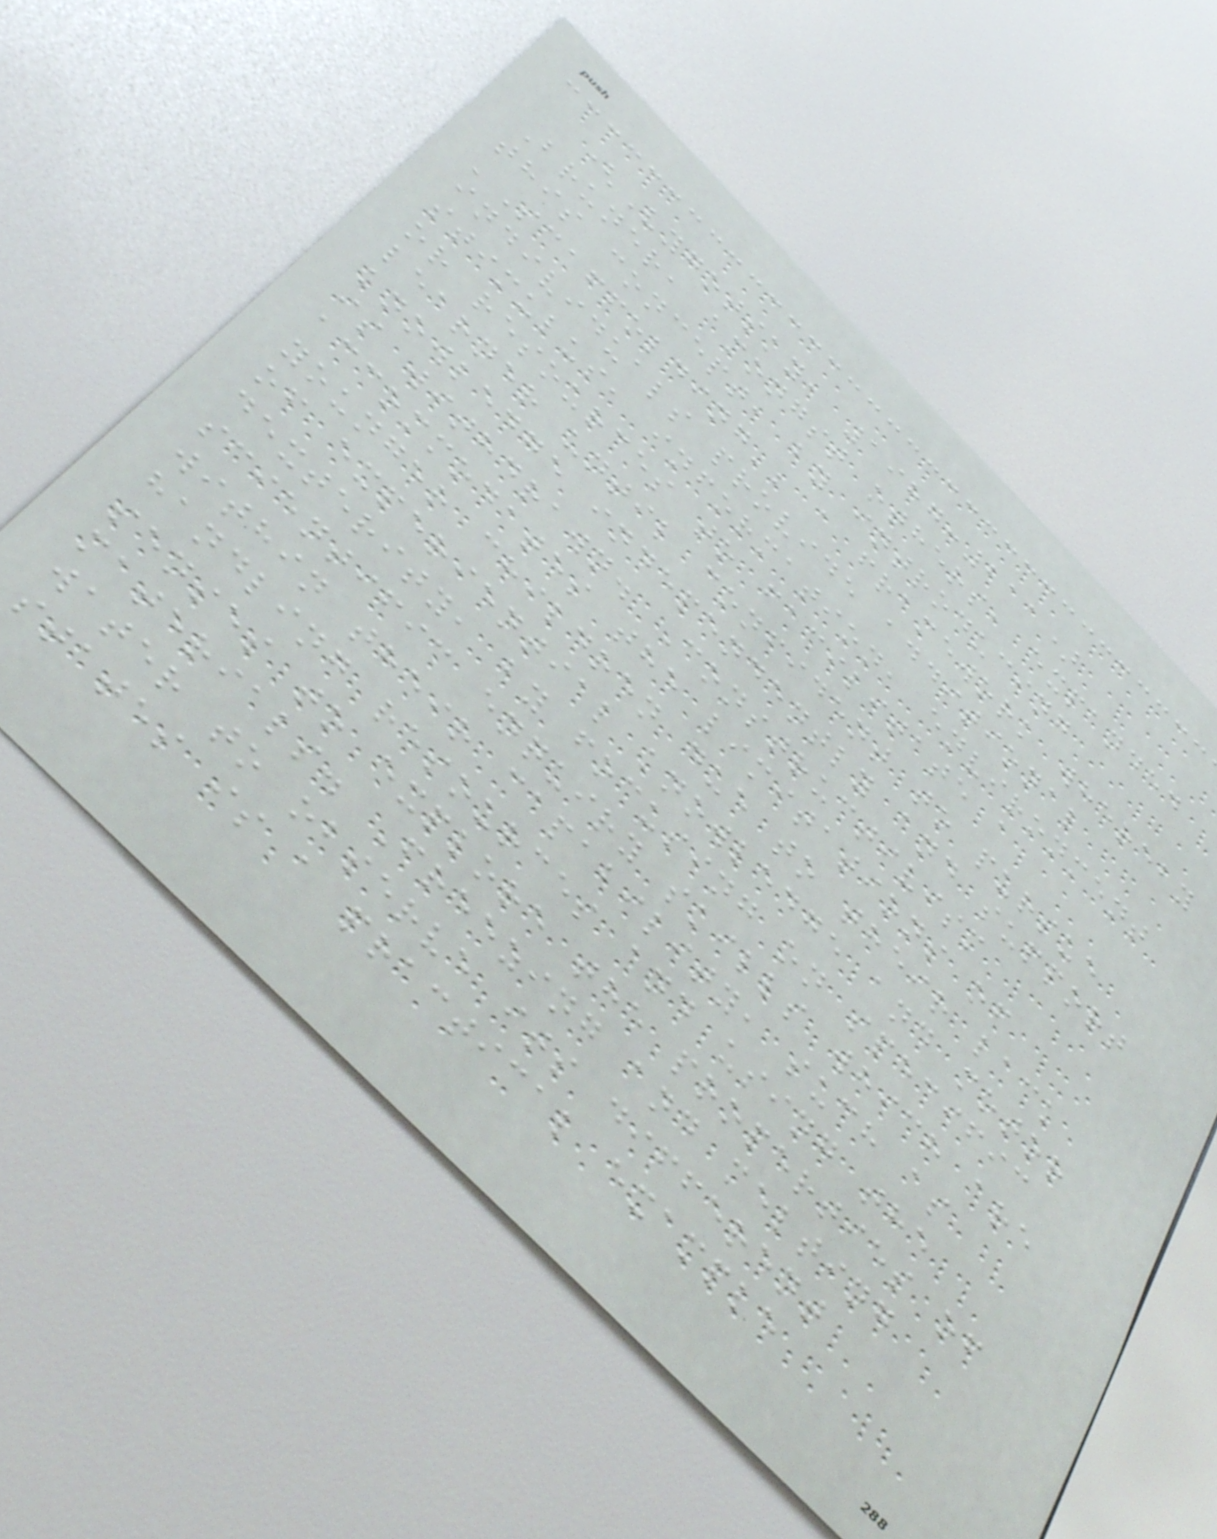(Vygotsky, 1987:211)
Bruner, amongst others, expanded
this concept, by introducing
'Scaffolding'; a framework whereby
individuals provide additional
stimulus, information, environment
or resources to facilitate a
learner until confident to pursue
knowledge independently and support
is withdrawn. Constructivism
accommodates the limitations of
younger children due to their lack
of experiential knowledge and motor
dexterity, by focusing on specific
scientific enquiry skills which are
within their capability, such as
handling resources and using the
senses to explore the properties of
materials. Freezing and melting
water to observe its different
states is a practical example
